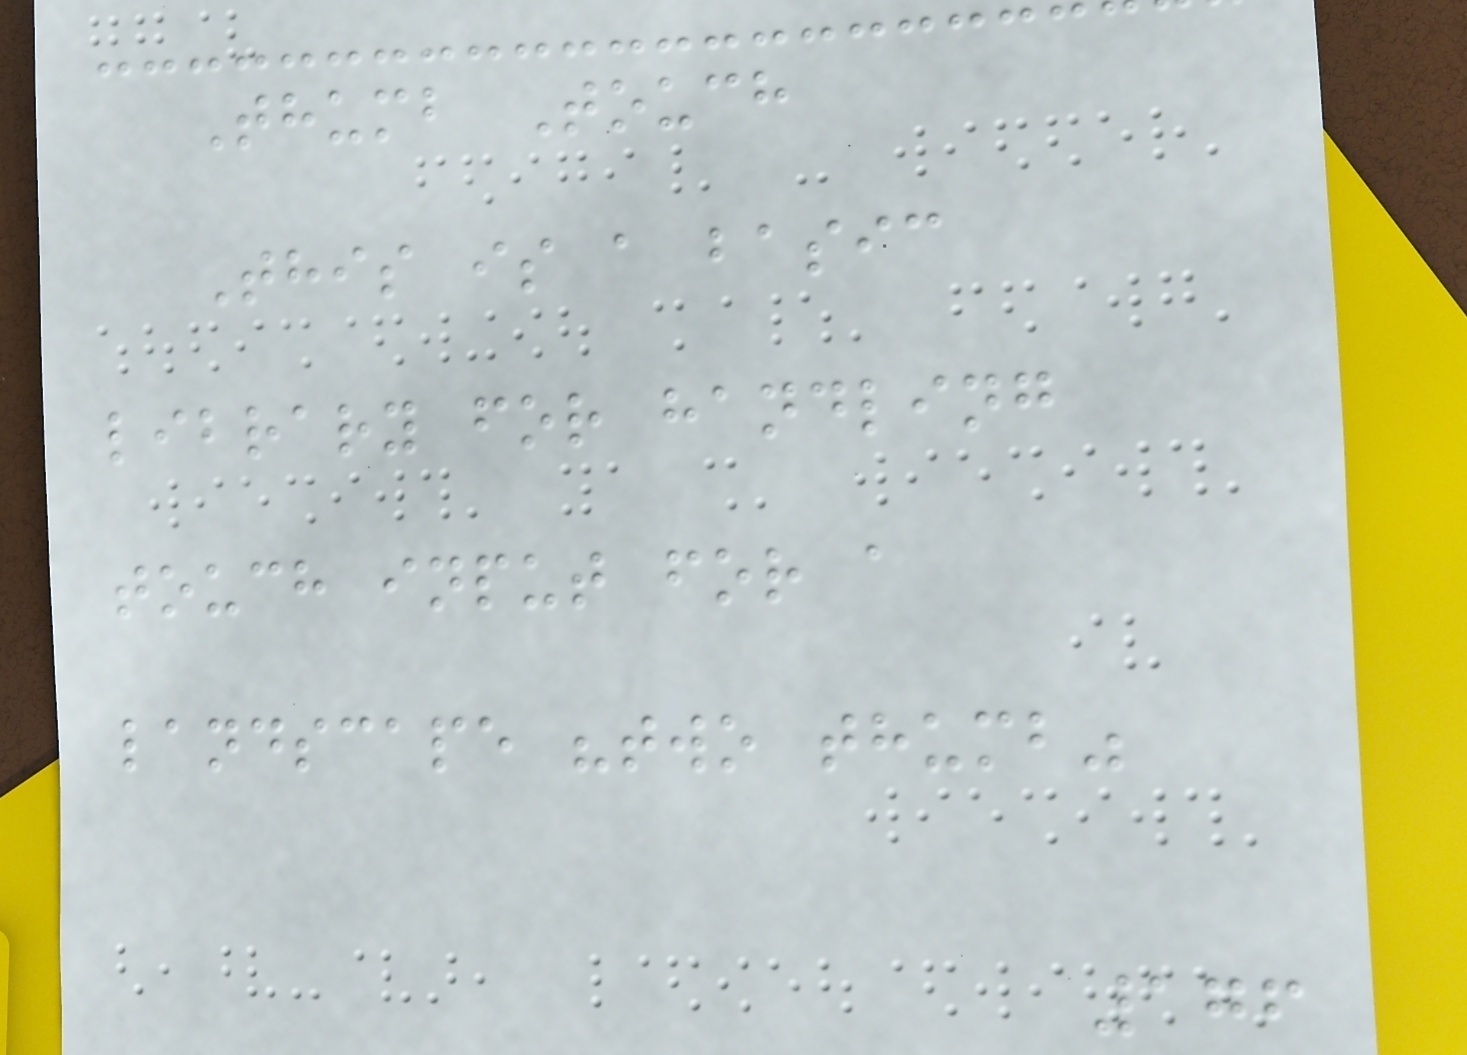Thumb Touch
This is a basic
library for handling
touch input for a
landscape "two thumb"
176
